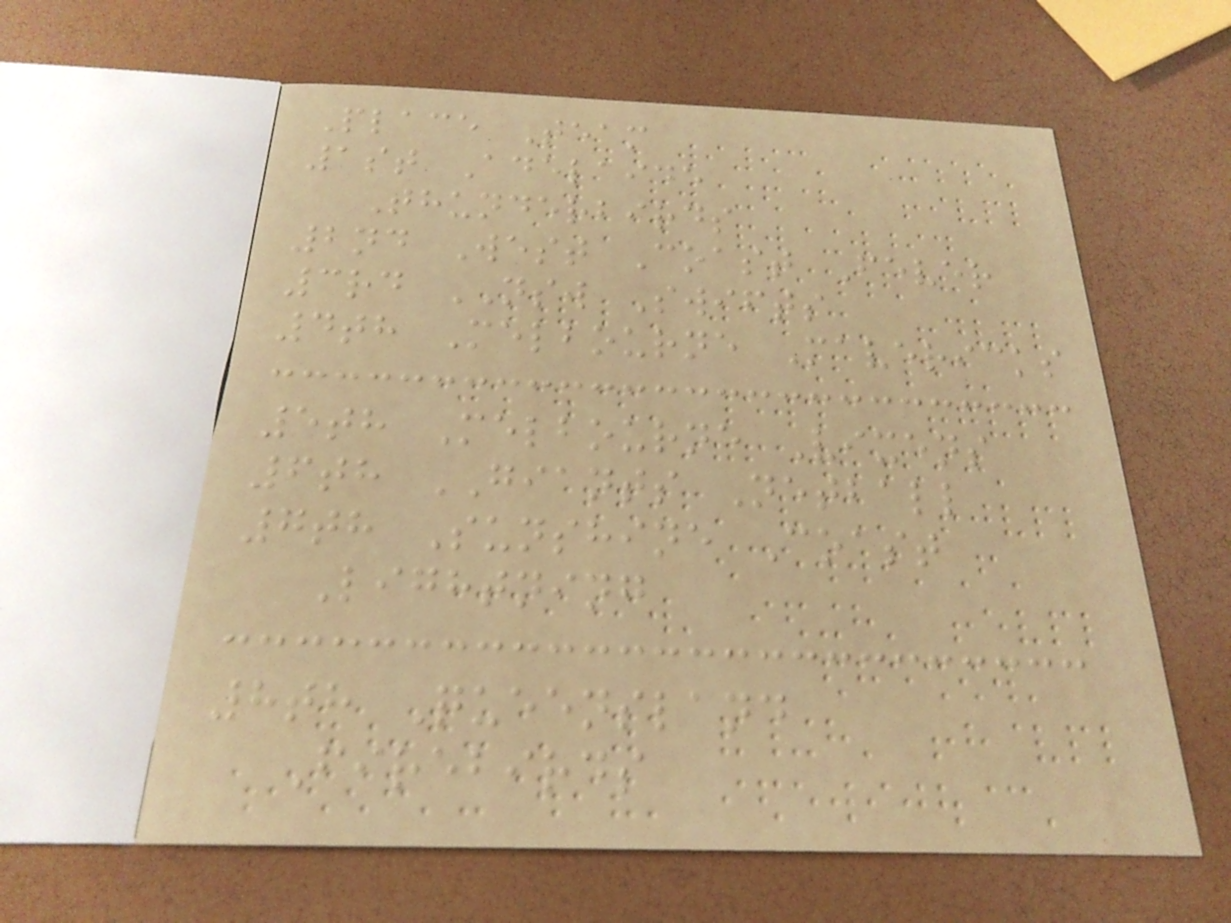Place Team
1st Adelaide
Thunderbirds
2nd West Coast Fever
3rd NSW Swifts
4th Melbourne Mavericks
5th Melbourne Vixens
6th GIANTS Netball
7th Sunshine Coast
Lightning
8th Queensland
Firebirds
